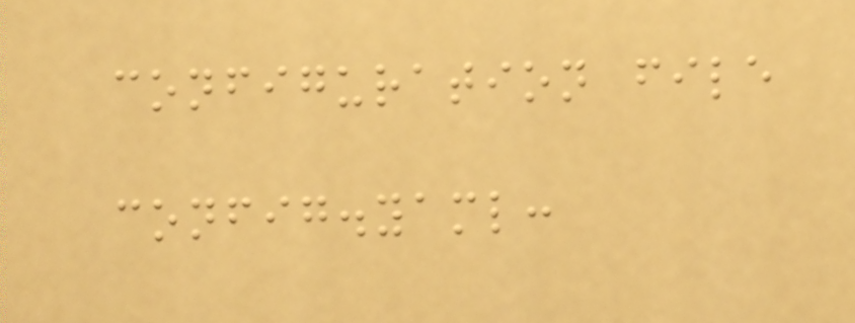configuration file
config.yaml:
